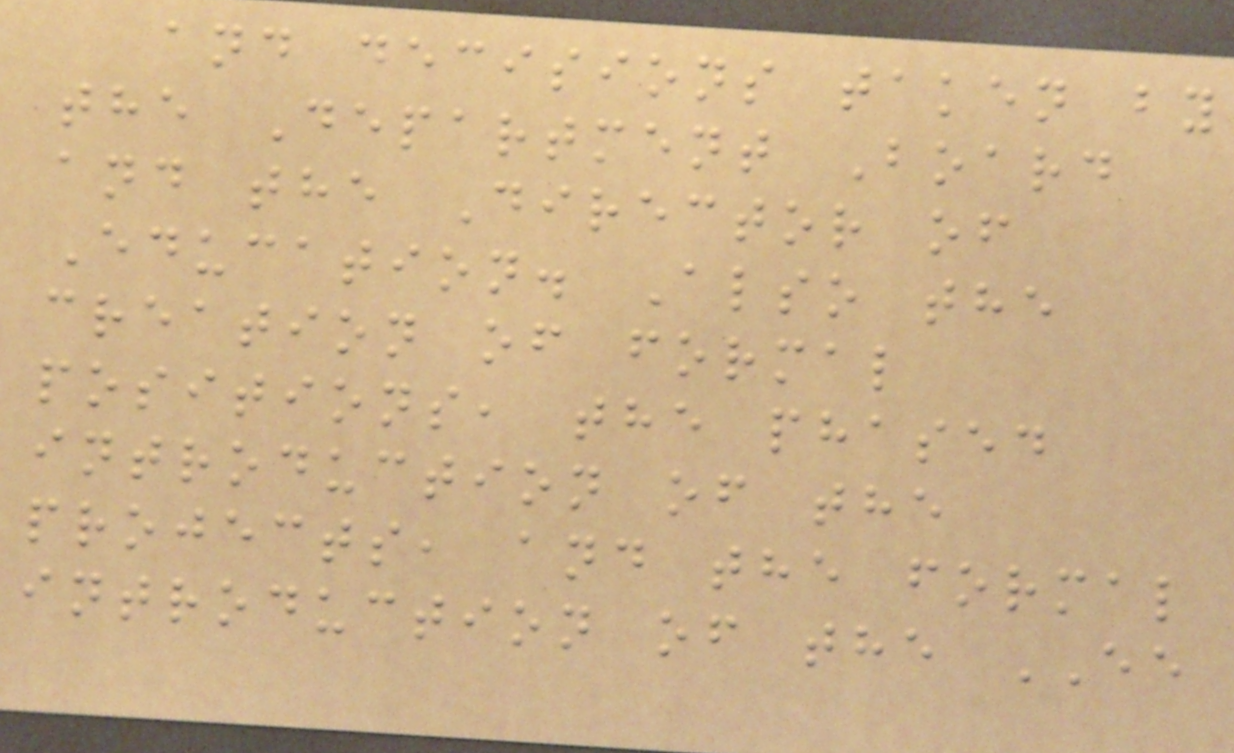and decisions taken by
the Department Board
and the Director of
Education. Also the
creation of formal
positions, the phased
introduction of the
projects, and the formal
introduction of the EE
